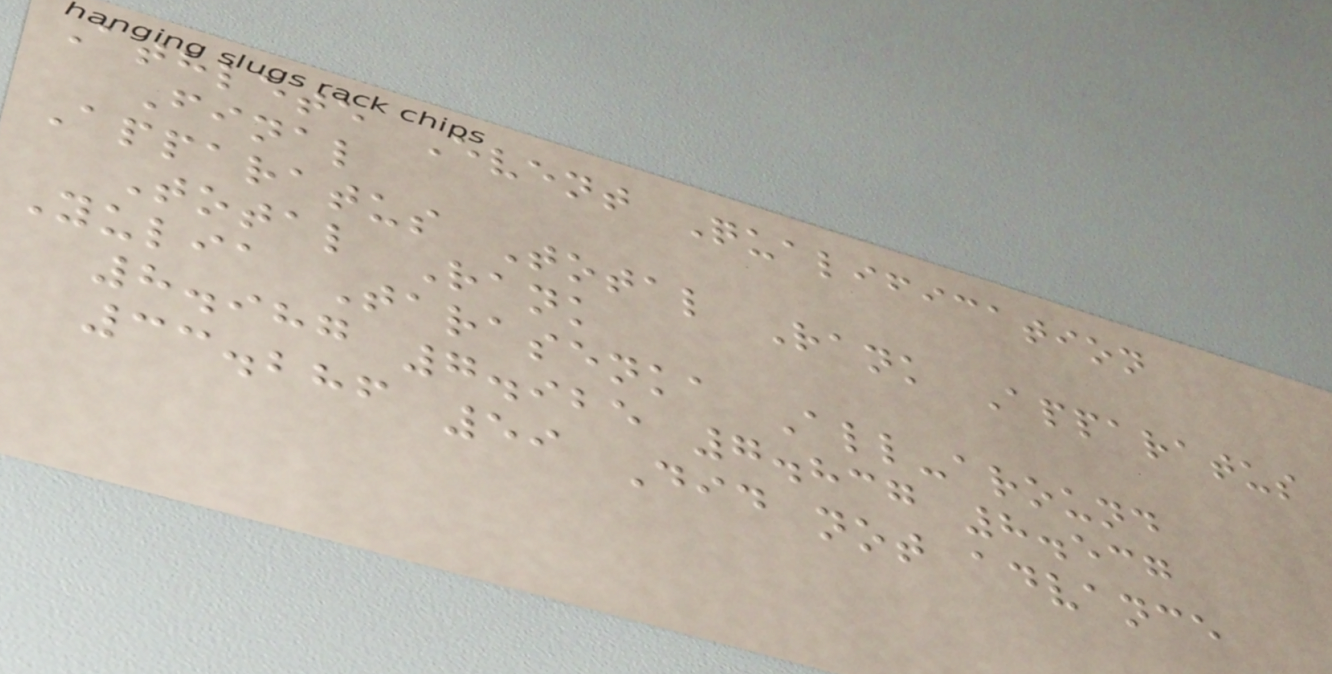Athlete Event Qualification
Final
Apparatus Total Rank Apparatus
Total Rank
Yulia Tarasenka All-around
8.987 7.925 7.837 8.537
33.286 59 Did not advance
